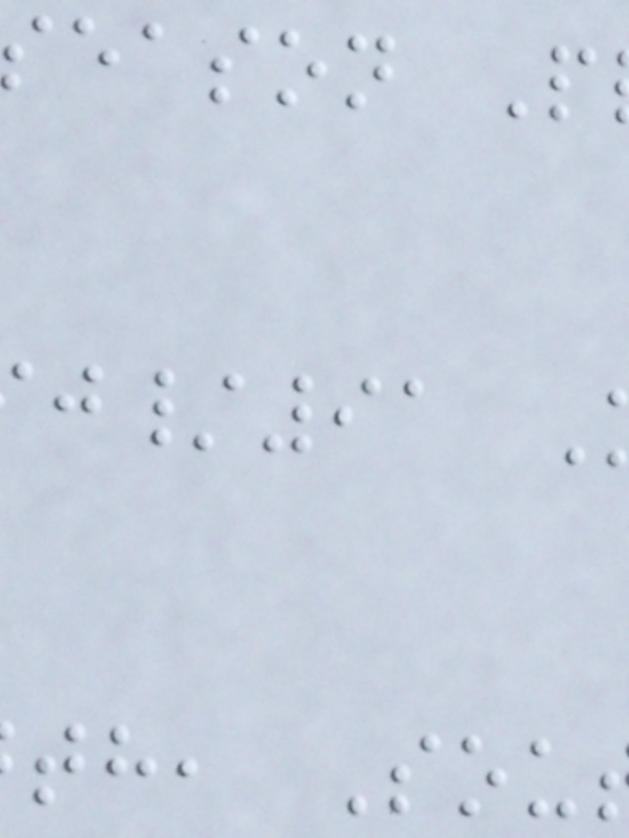eason P
th, Sou
